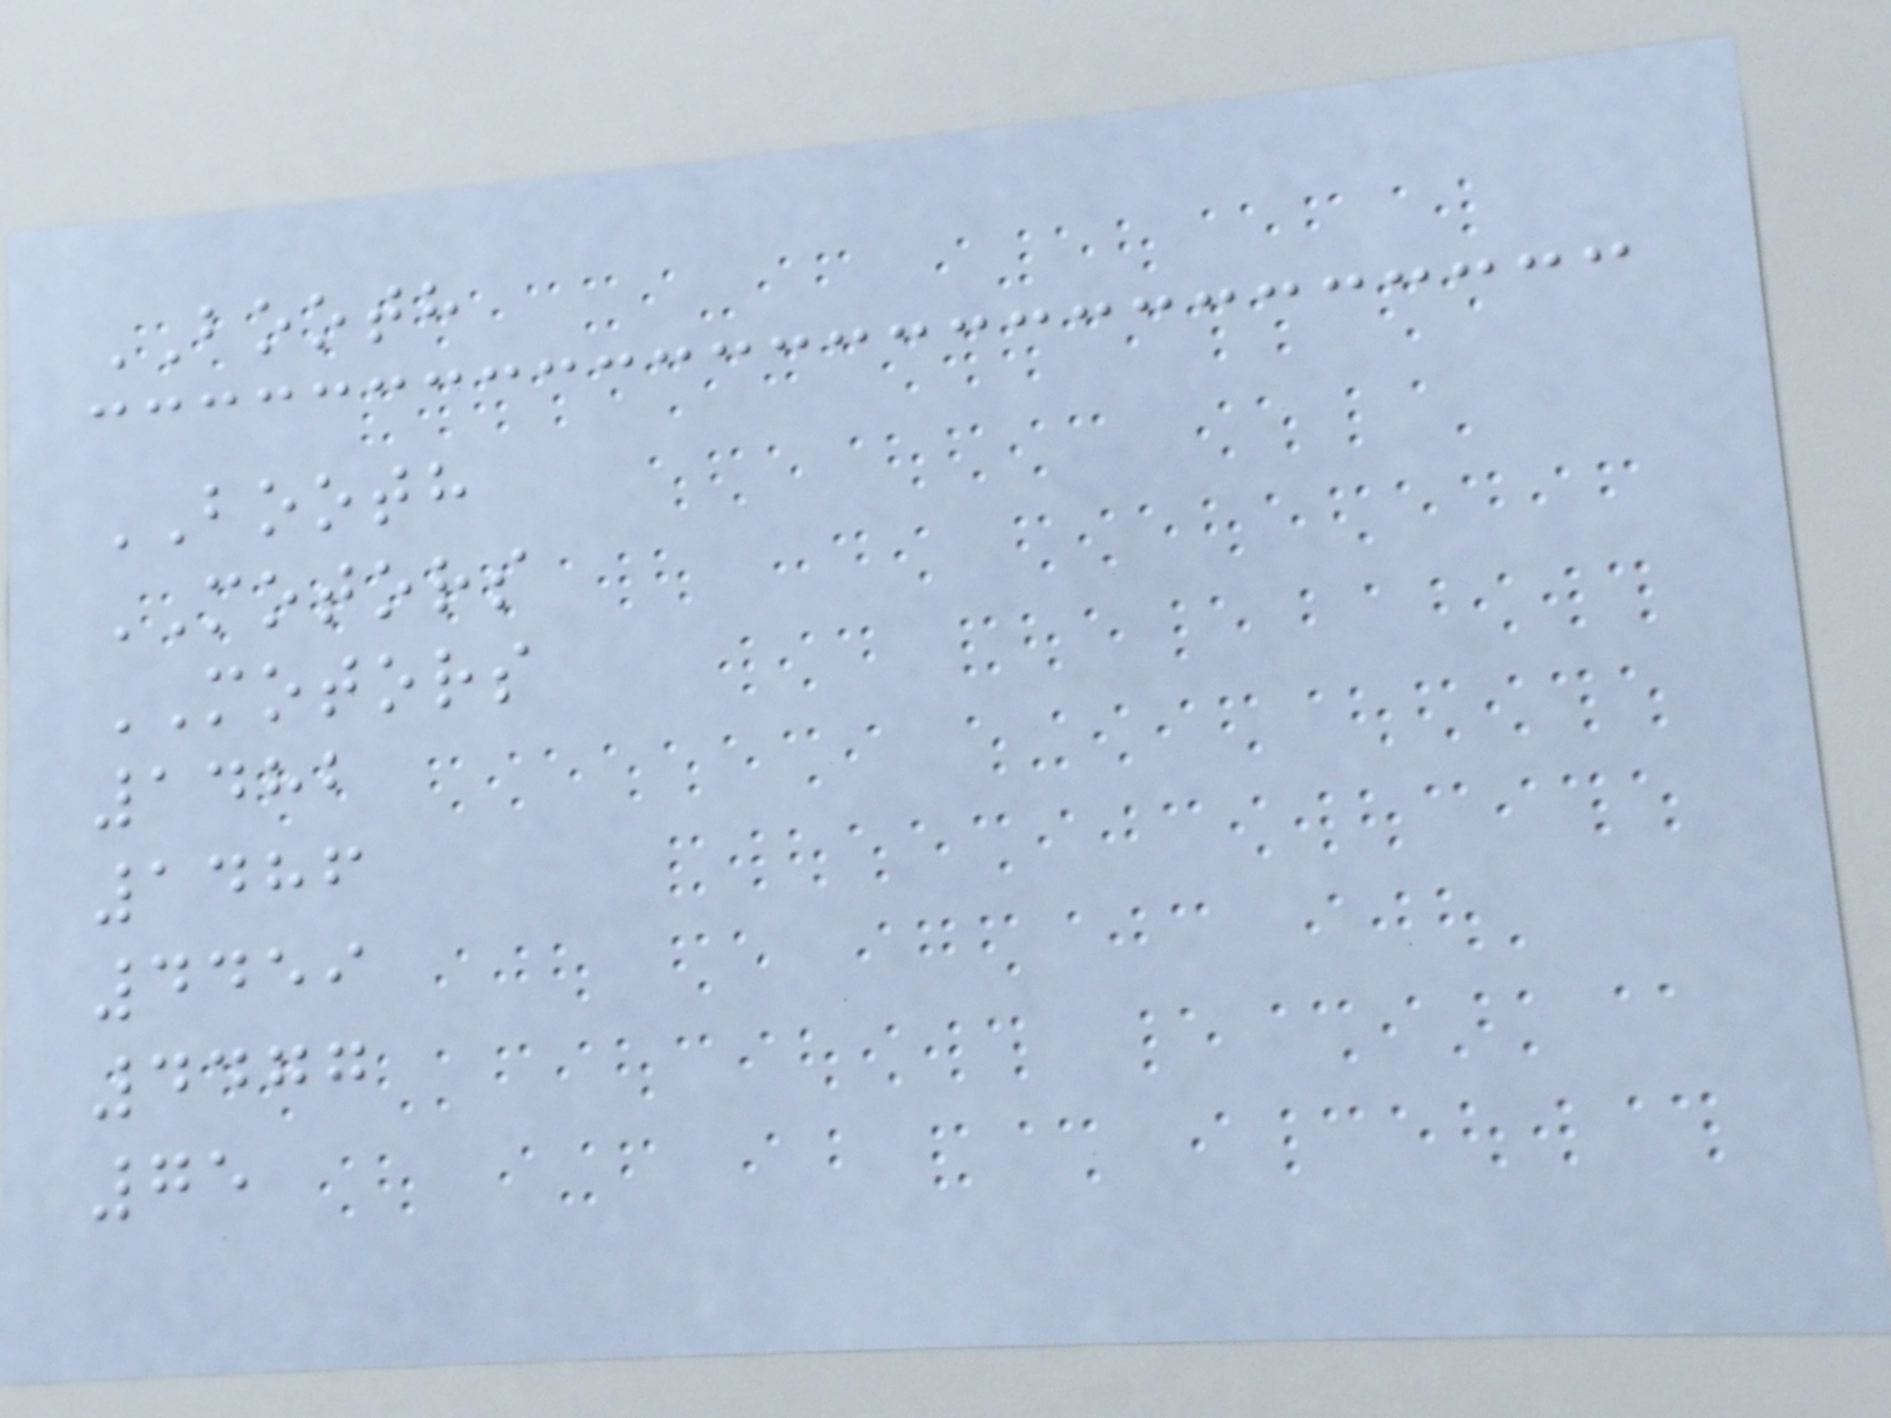BOOTH
BOOTH
MOTORS
MOTORS
1482
1486
4459
4477
75
